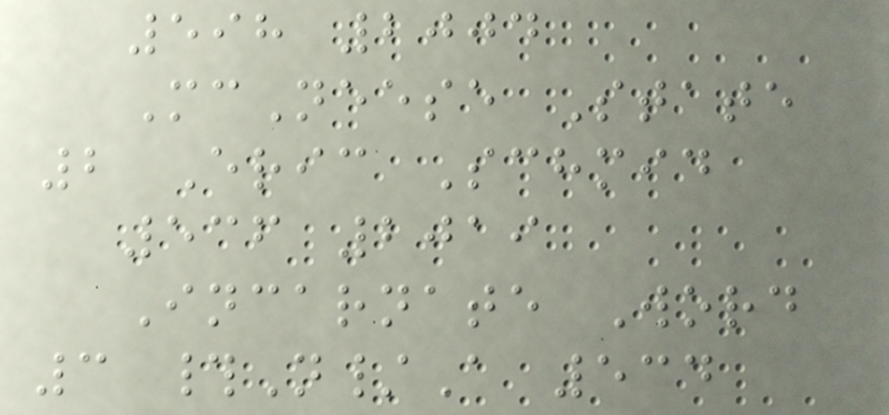598 2004
McNeese State
2 Eric Schmid
536 2019
Incarnate Word
3 #N/A 534
